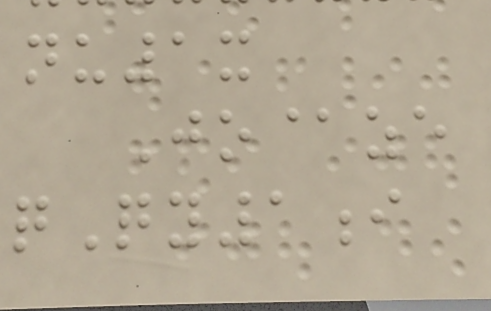nu1x
Jo@ze
qQy1i
